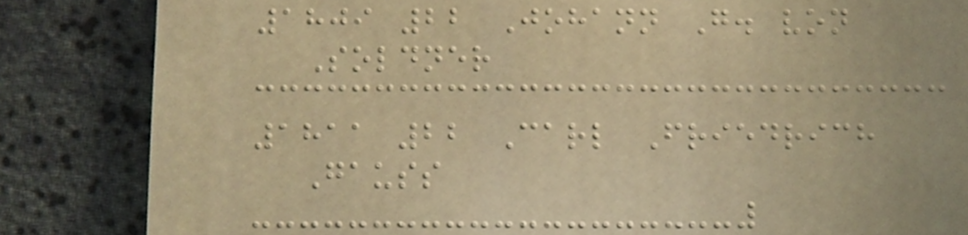1809 22 Johann G. von
Soldner
1811 22 Carl Friedrich
Gauss
